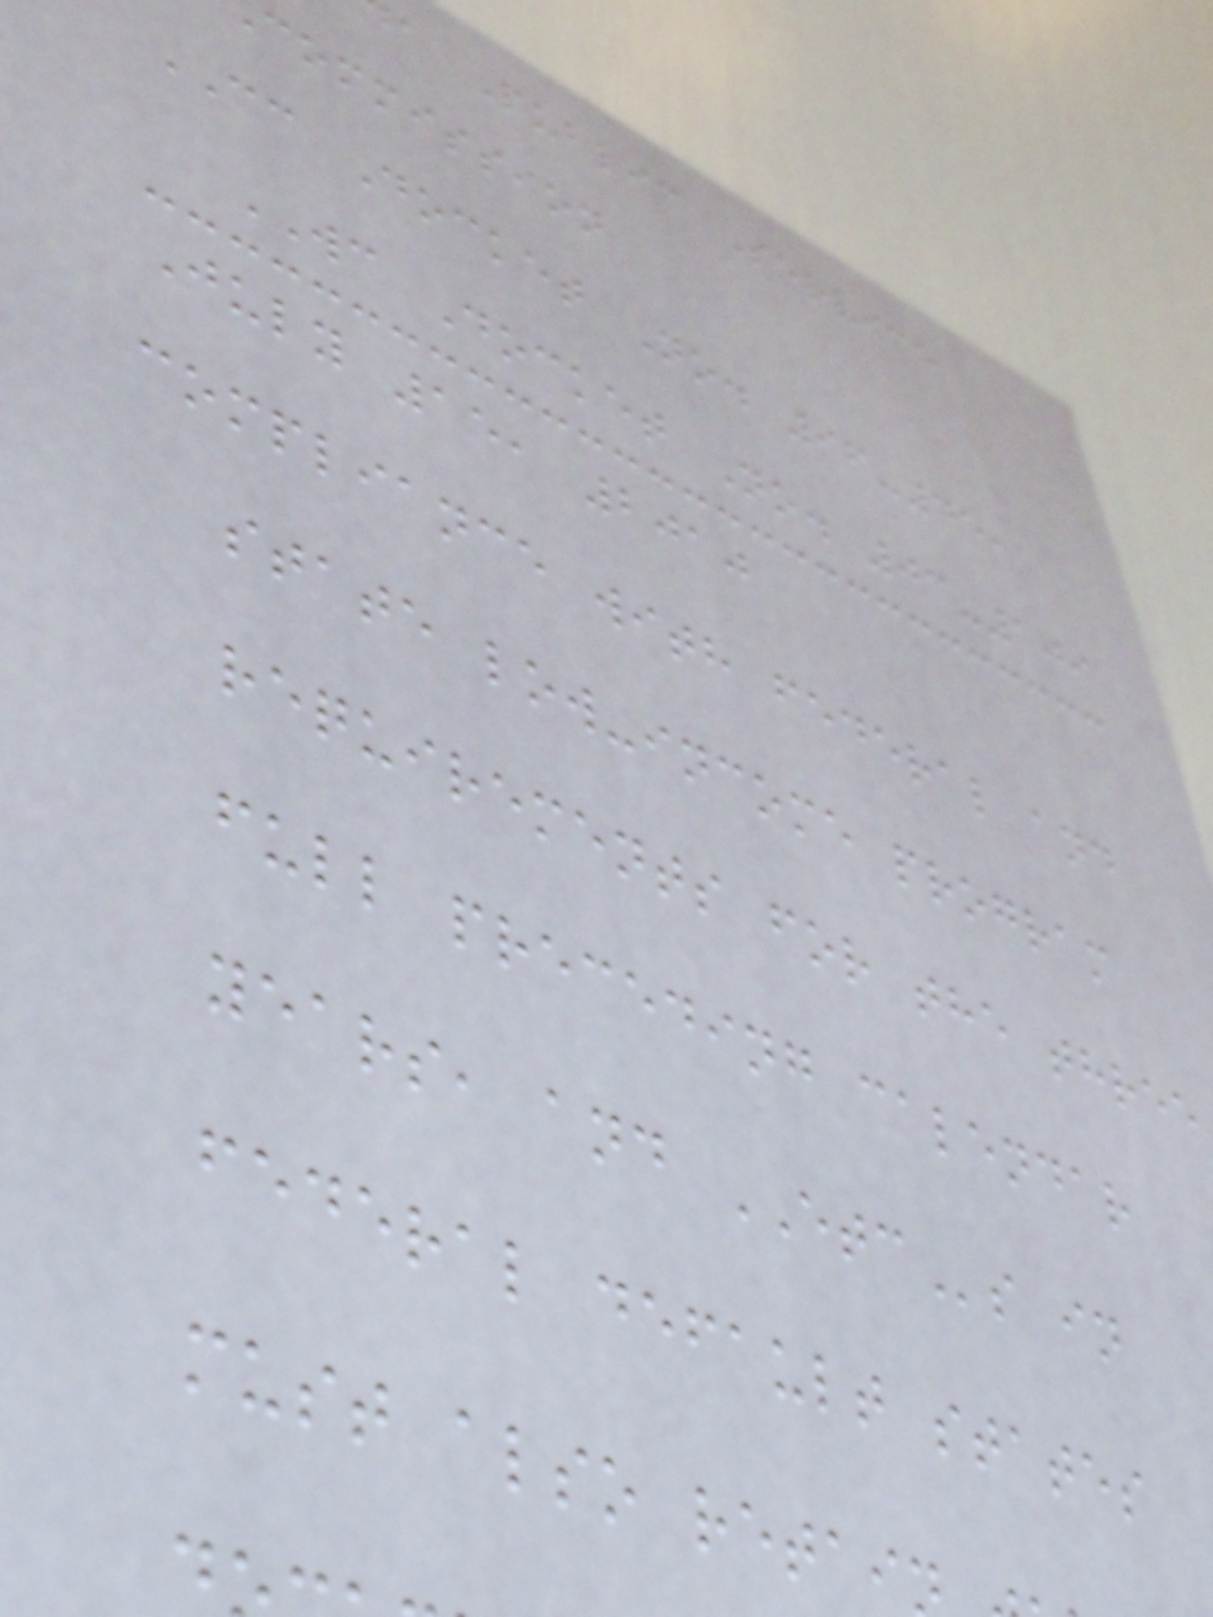a Public Service
commission
CC Docket No. 96-45,
WC Docket No. 03-109
July 15, 2010
compliance with federal and
state low-income program
requirements for the three
full preceding calendar
years, and ETCs in
federal default states
must also retai
